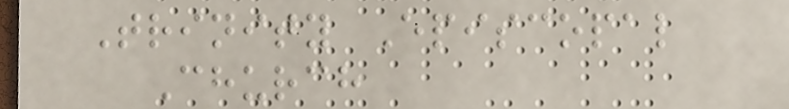Trinity Episcopal
Church
